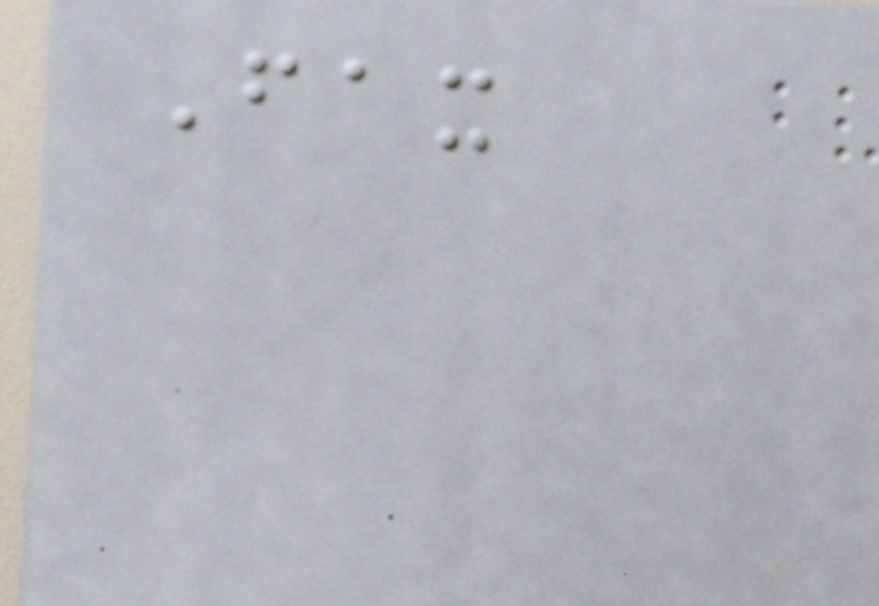Fax
